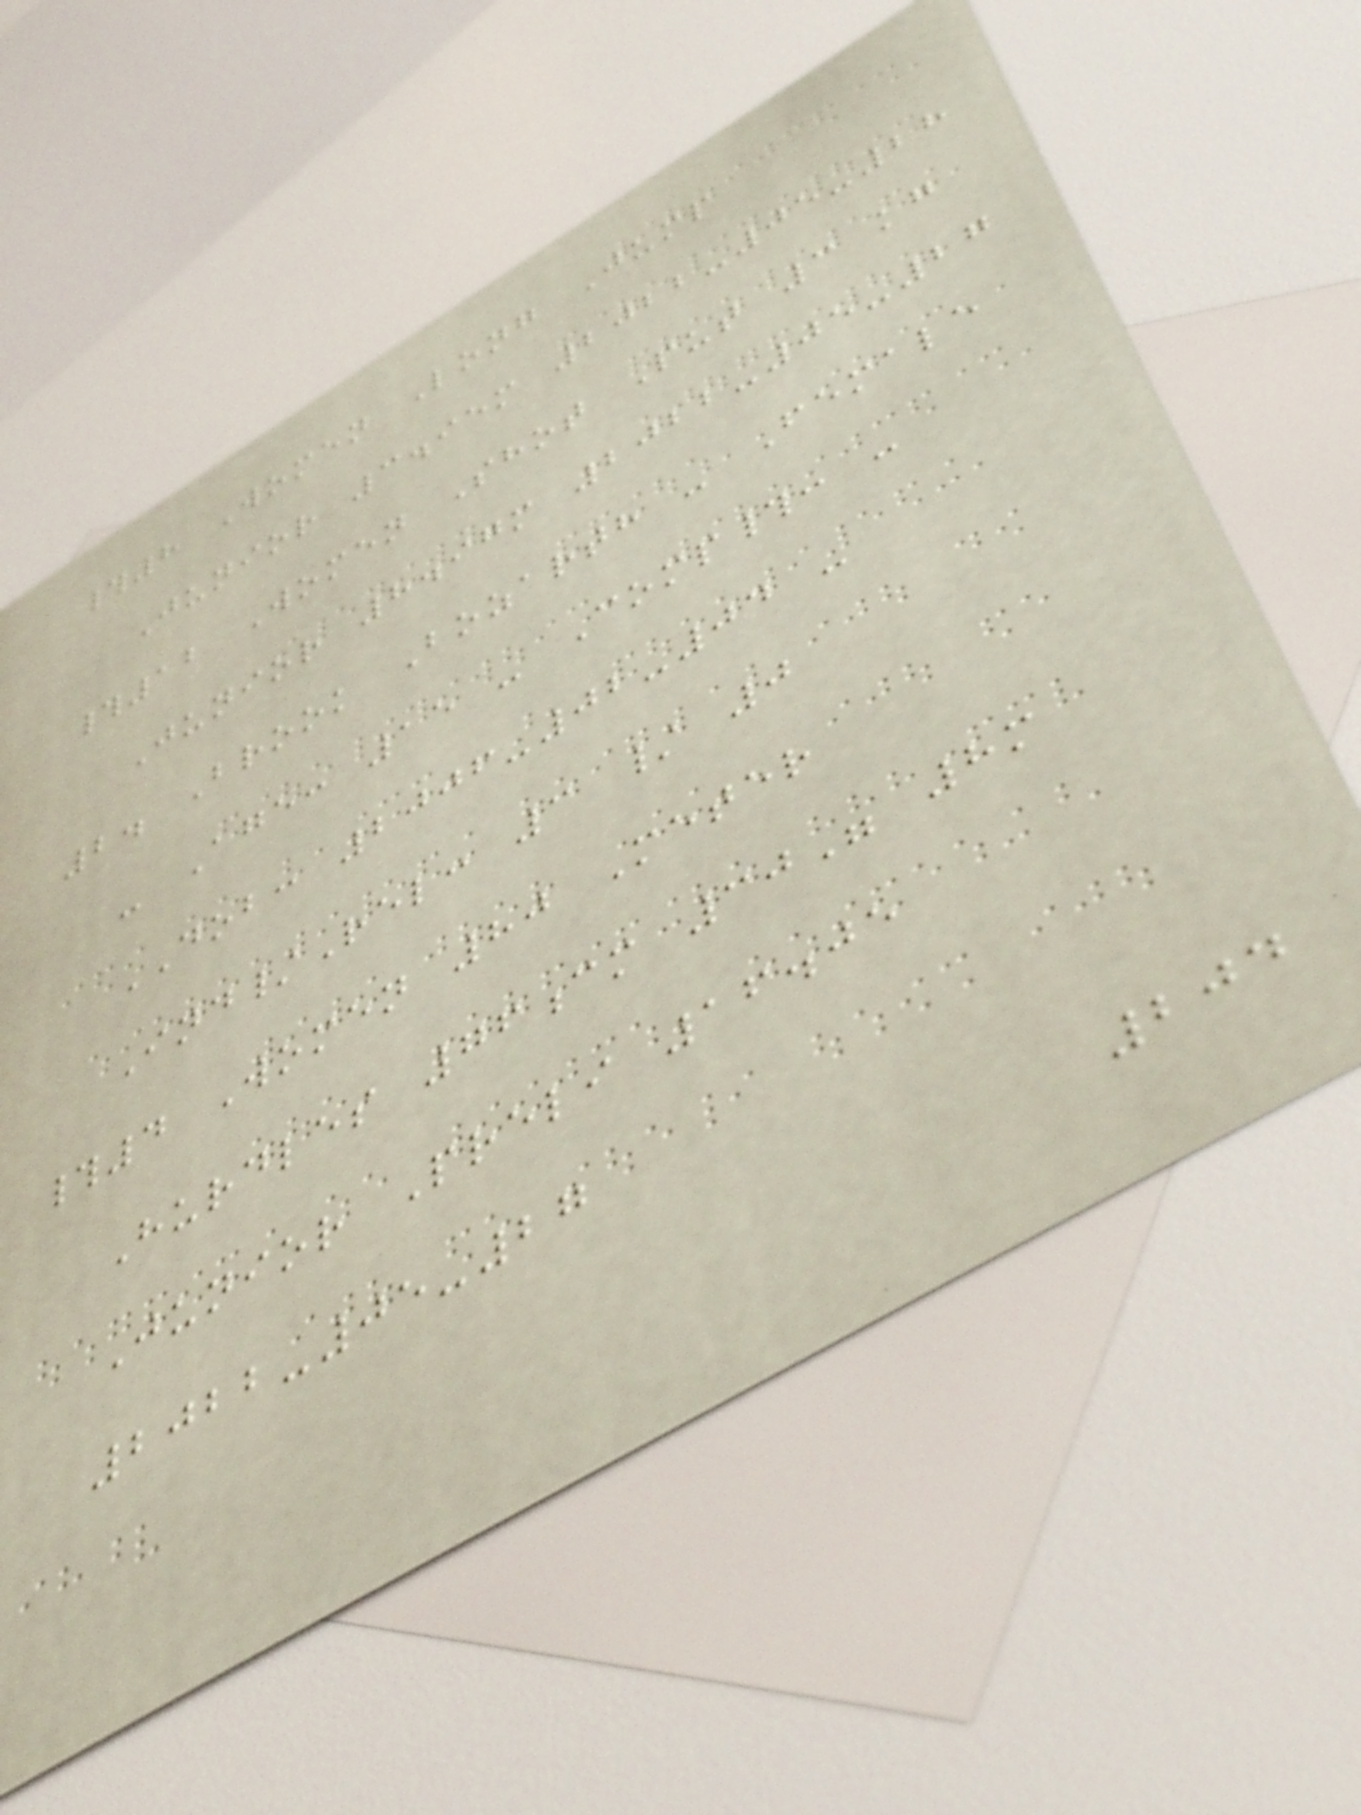#8 Women Long Jump
Junior 3.95m 2022-05-28
#12 Women Shot Put 3 kg
Junior 8.97m 2022-05-27
2. Brook Bozarth - Female
- Age: 15 - Comp#: -
DOB: 2006-02-04 -
Ind/Rel: 3 / 0
#4 Women 80 Meter
Hurdles 76cm 30" 8m
Junior Preli 16.05
2022-05-27
204
